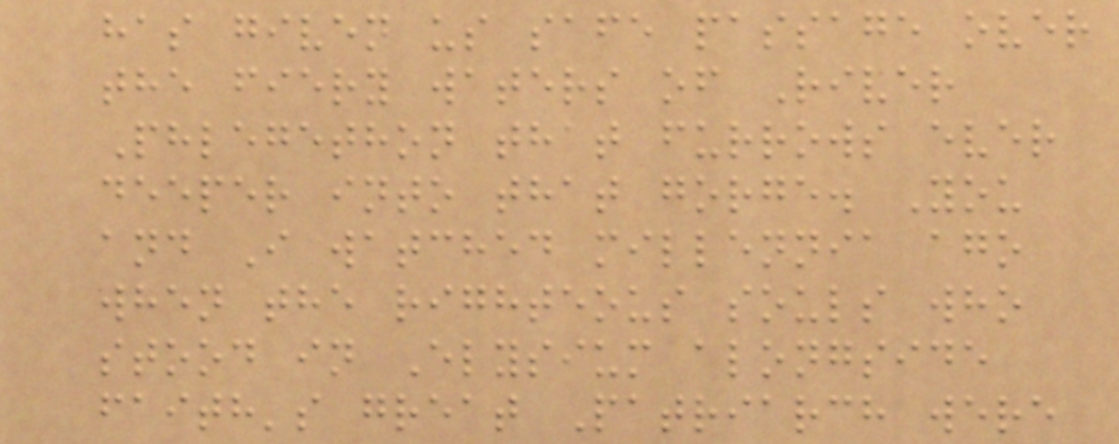has given us safe passage over
the fiery waters of River
Phlegethon that furrows ever
deeper into that gorge. You
and I watched millennia ago
when the righteous souls who
stood in Elysium alongside
faith's great Patriarch were
